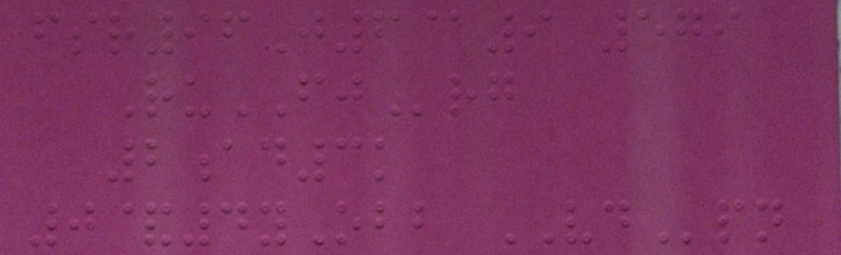fsr96J6@9 579
RuFJrg
2ad3k
0&4yObb VDpn
